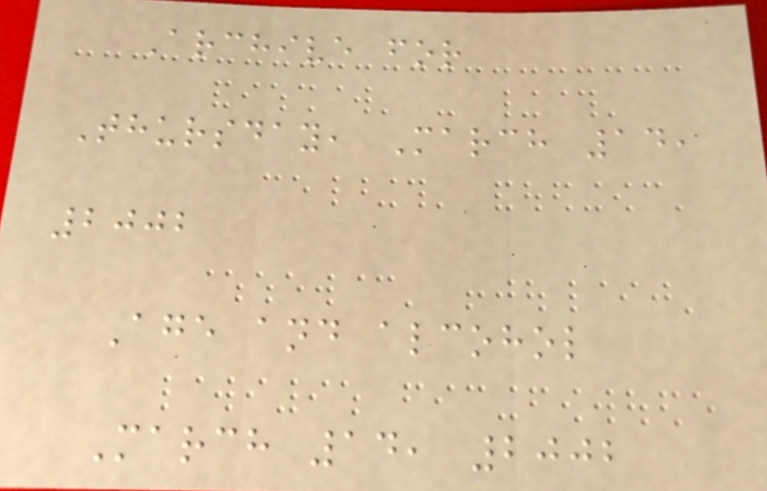Archive for
Thursday, March 14,
2002
Age and alcohol
March 14, 2002
